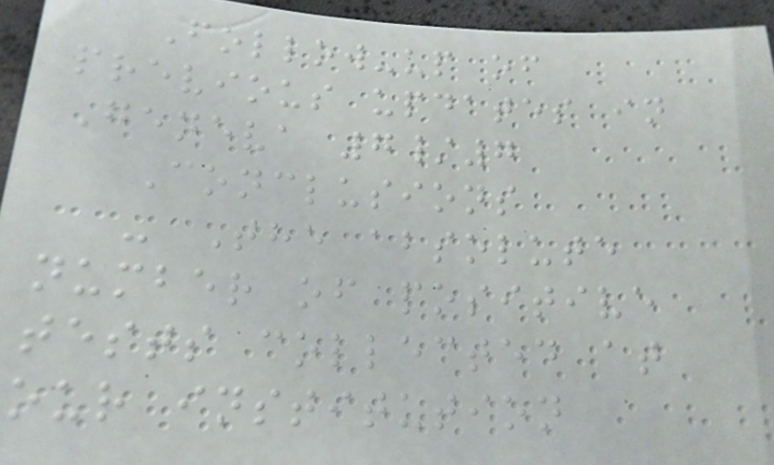Follow-up of
previous updates in
Geneva 7/7
Conclusions
- The absolute
number of positive
tests collected at
our institution
